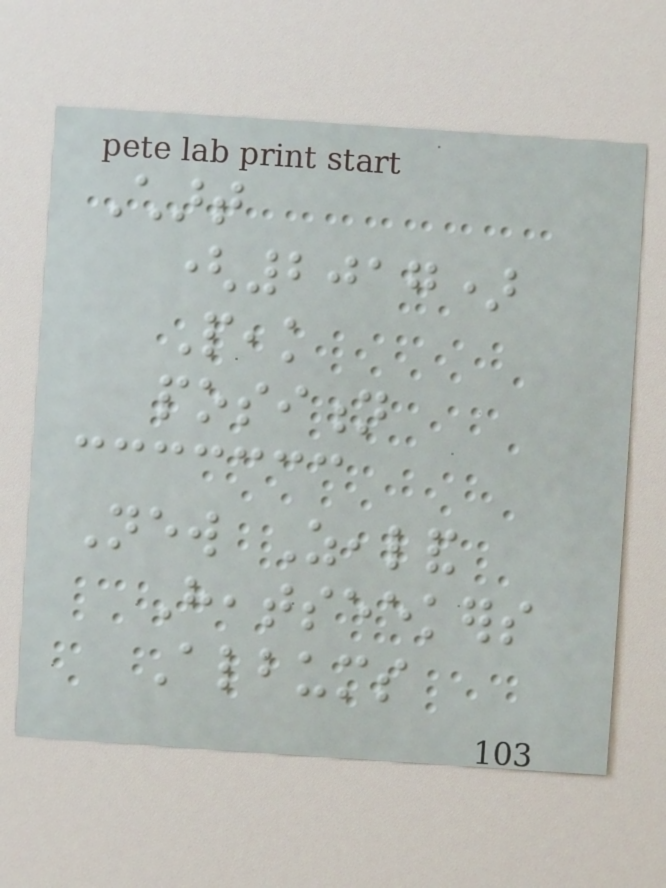Chart
(2017)
Peak
position
New Zealand
Heatseekers
Albums
